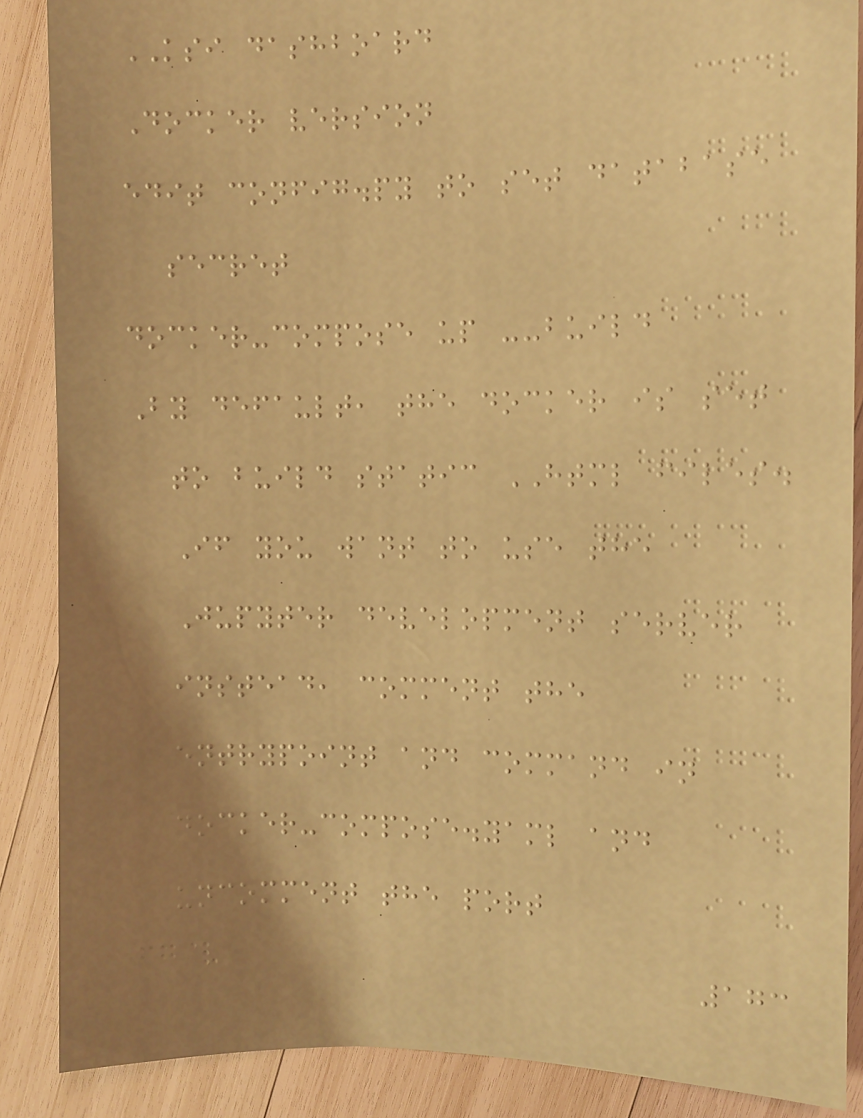KSI dashboard
Docker version
edit config.py to set database
secret
docker-compose up --build
By default, the docker is set
to build static HTML files.
If you want to use the
Jupyter development server
instead, comment the
entrypoint and command in
docker-compose.yaml and
uncomment the port
173
